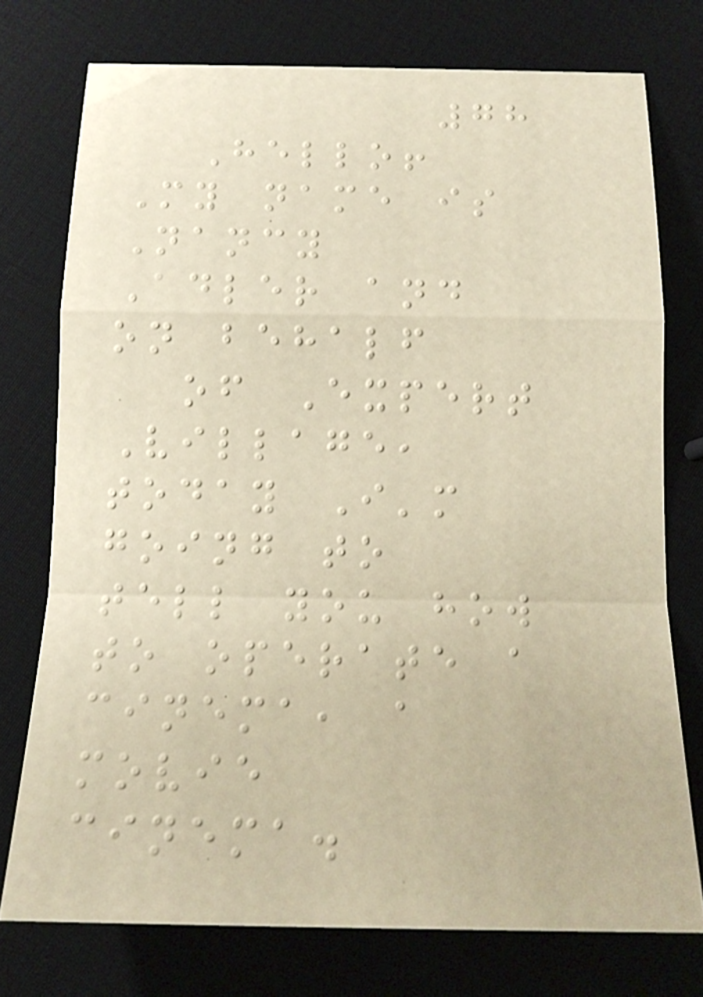78
Hello!
My name is
Nancy
Adler and
on behalf
of Expert
Village,
today I'm
going to
tell you how
to operate a
cinema, a
movie
cinema.
